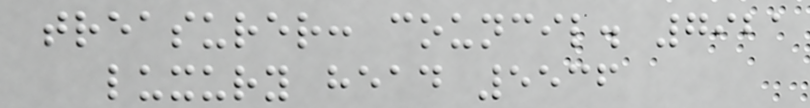treasurer: council. 7921
luxury head 5536
